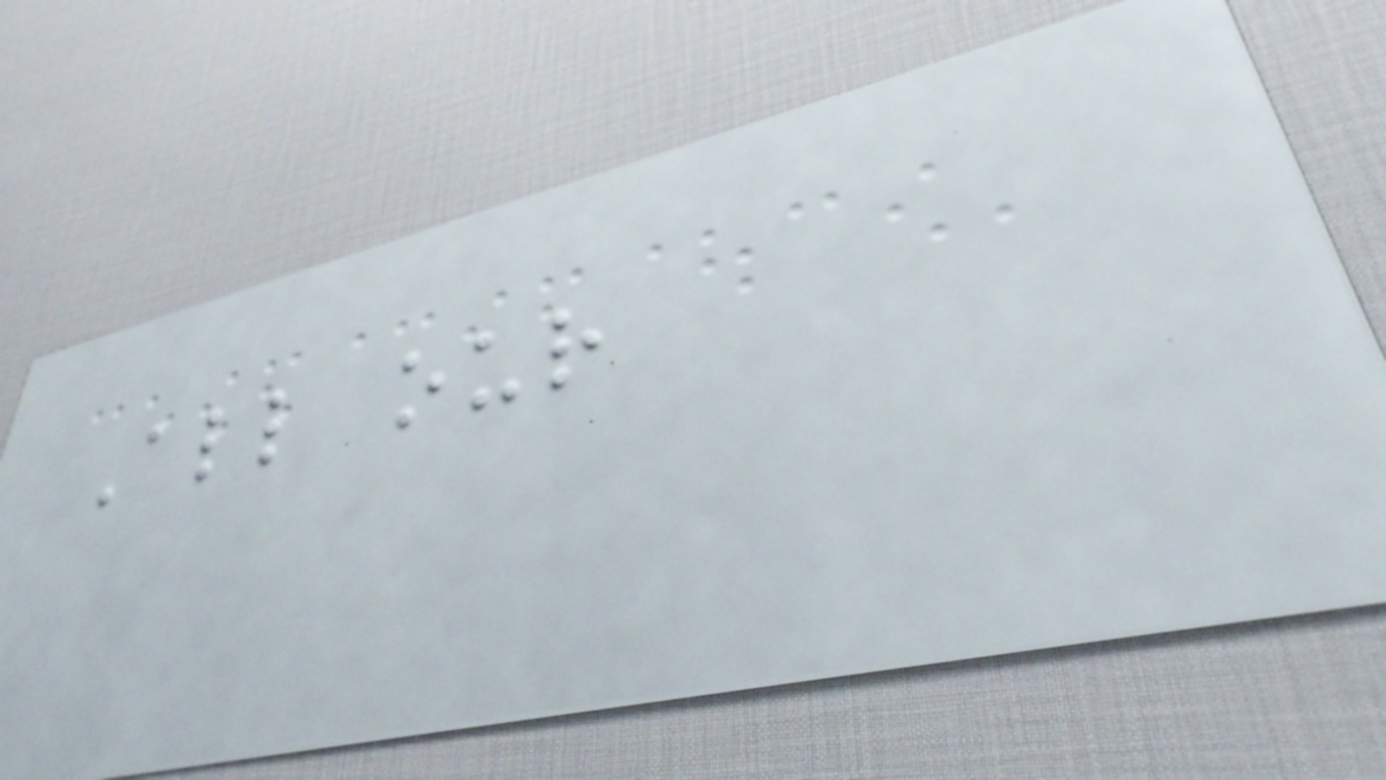All our
